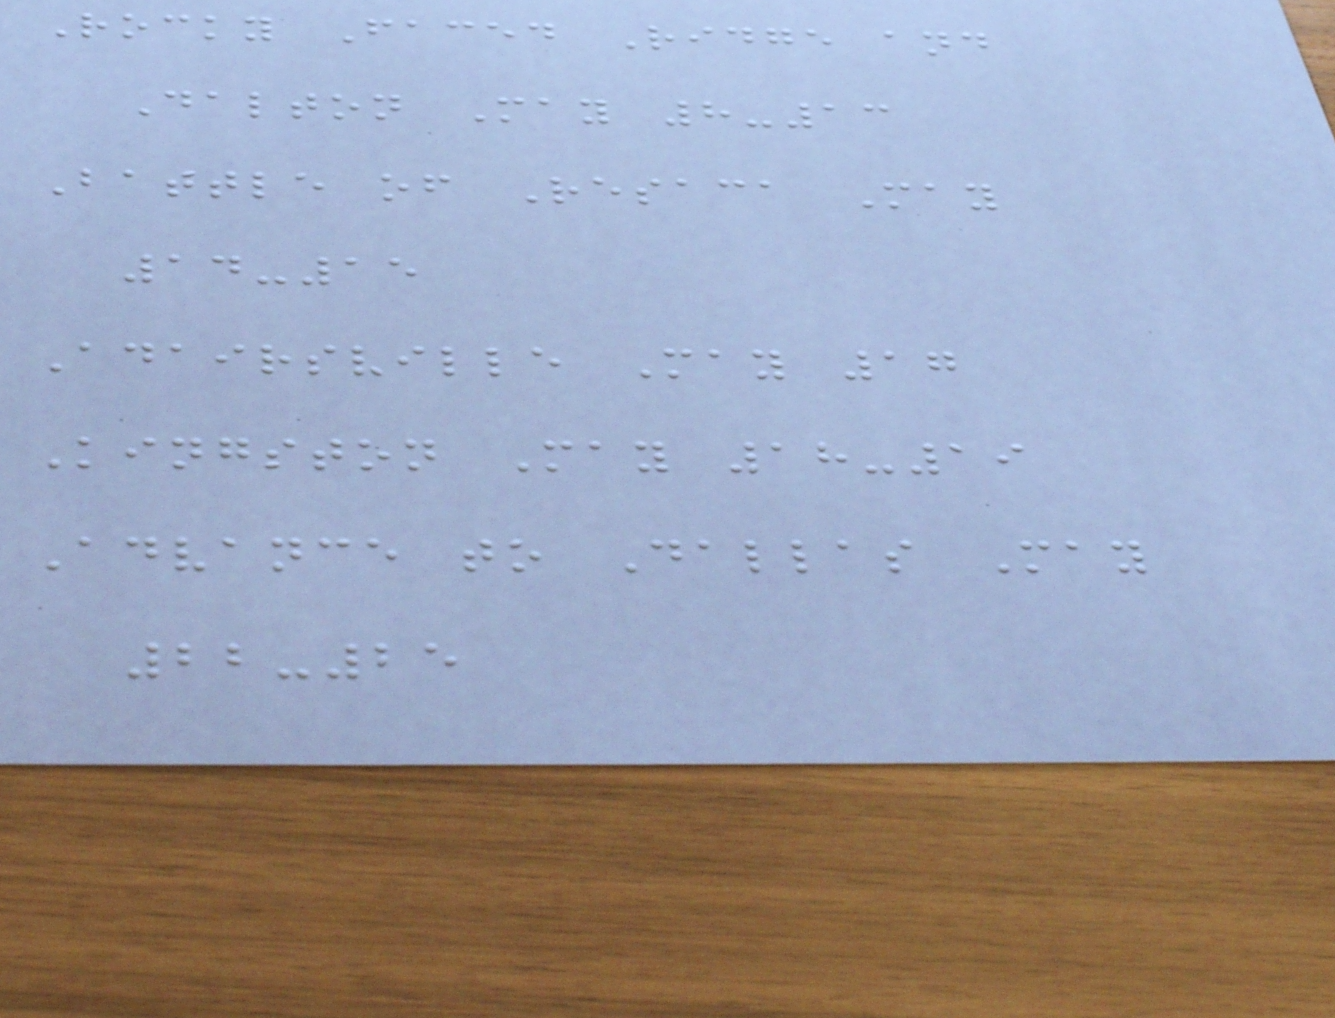Rocky Faced Ridge and
Dalton May 8-13
Battle of Resaca May
14-15
Adairsville May 17
Kingston May 18-19
Advance to Dallas May
22-25
